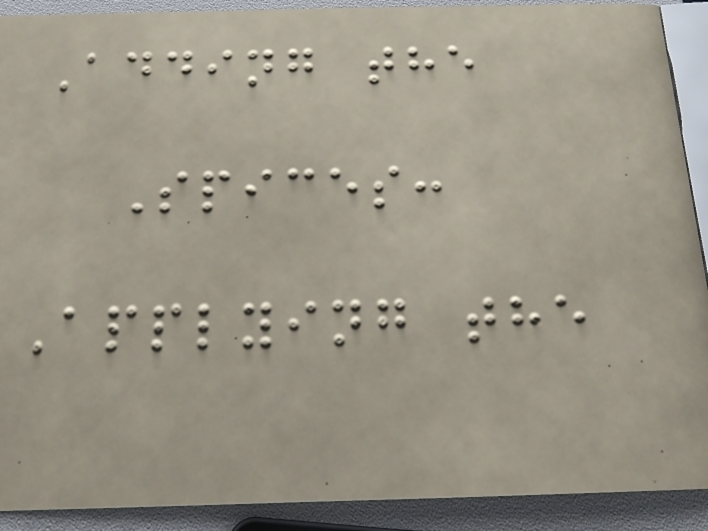Adding the
Spices:
Applying the
